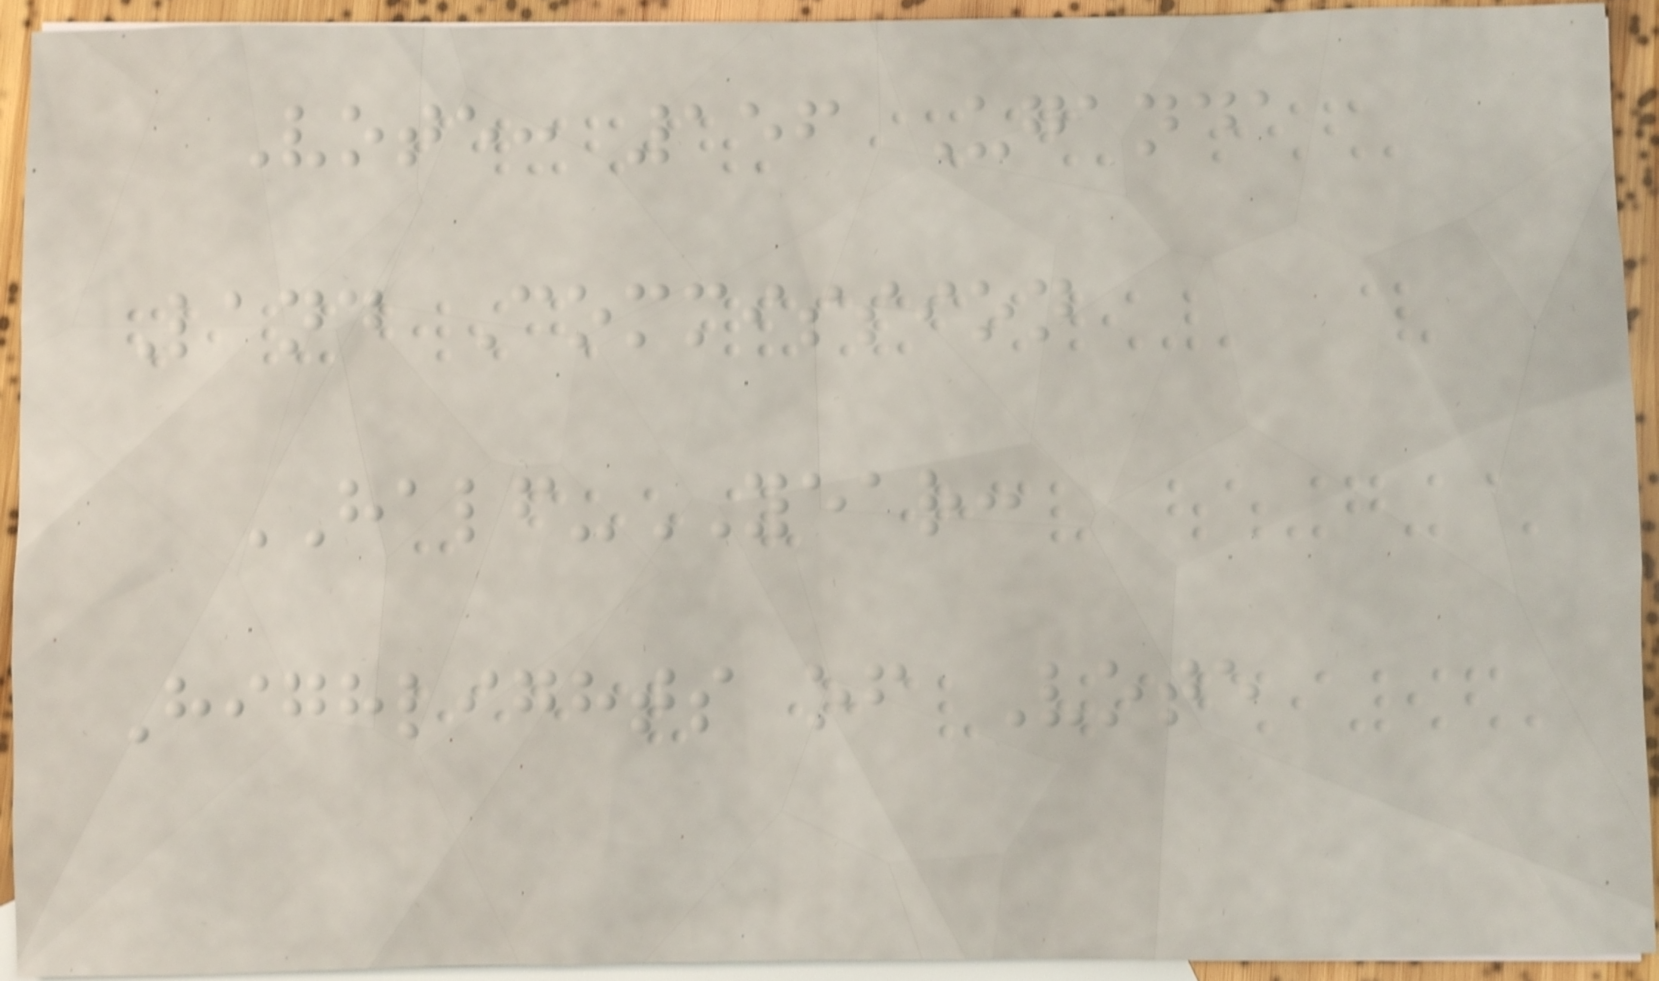Vote: 156 Uganda
Land Commission
HALF-YEAR:
Highlights of Vote
